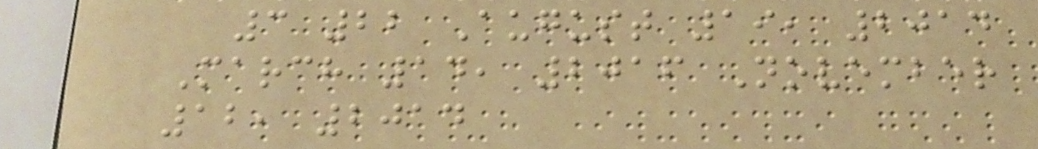3 22 August 19, 2014
March 14, 2016 November
12, 2014
